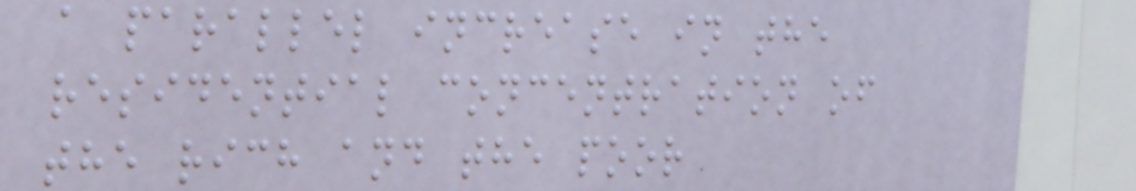a parallel increase in the
residential concentration of
the rich and the poor
